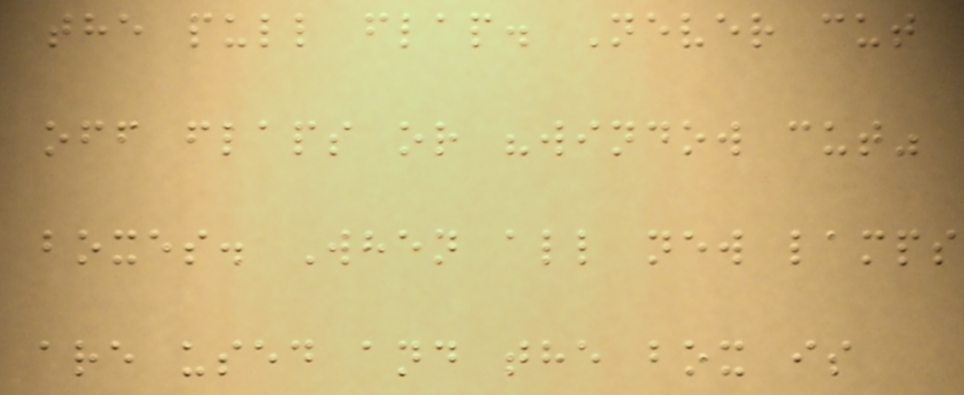the pull flap. Never cut
off flaps or "window cut"
boxes. When all new lamps
are used and the box is
